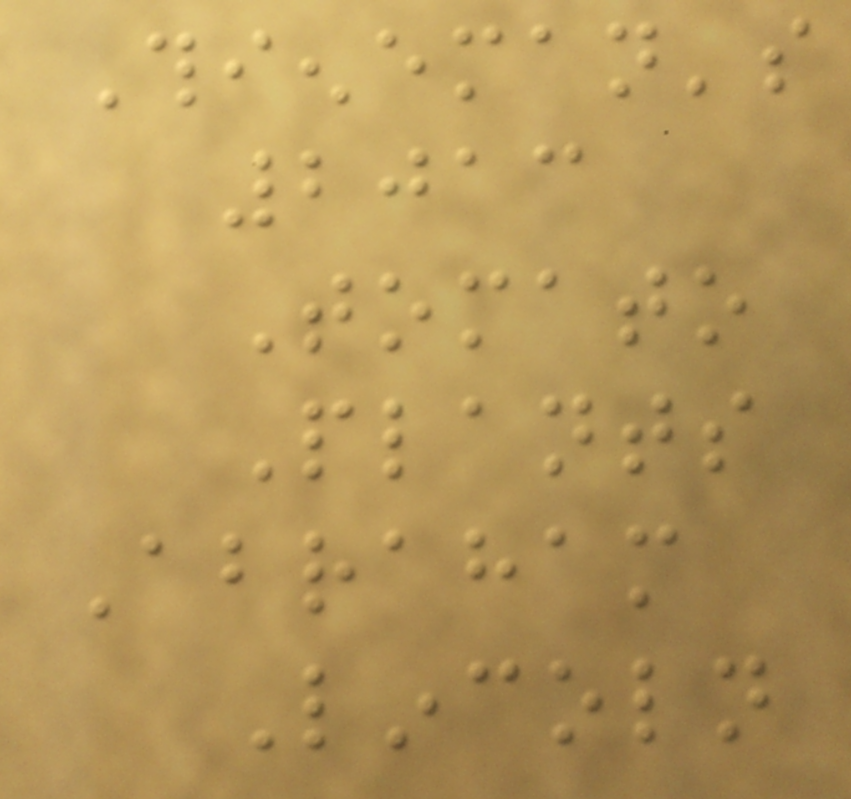Thieneman's
2013
Tomato
Plants
Abraham
Lincoln
